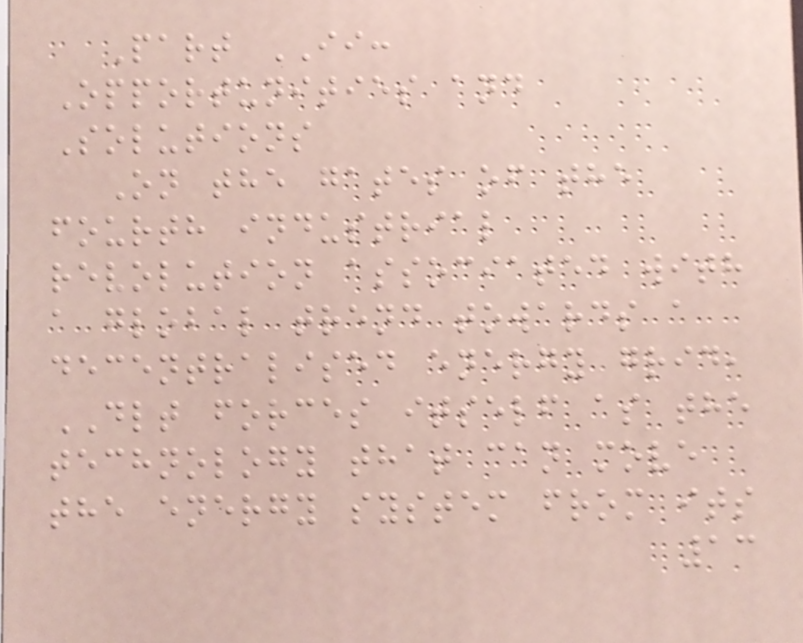Part II:
Opportunities and
Solutions
On the gates of the
fourth industrial
revolution associated with
a global trend towards a
decentralised energy grid,
DLT forces itself as the
technology that can move
the energy system from its
13
